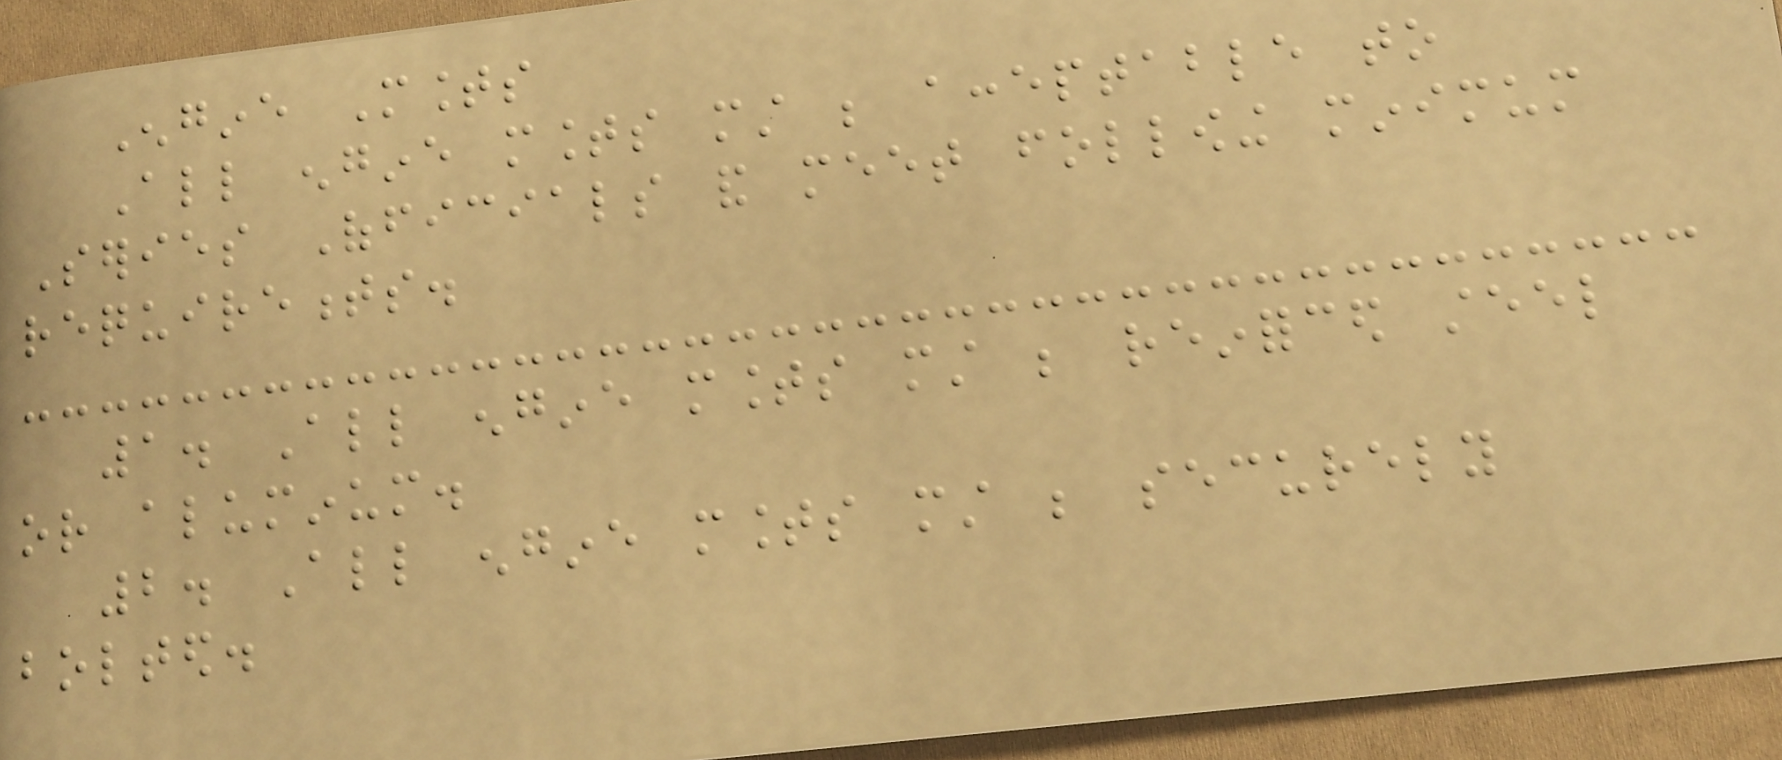Engine Mounts
All engine mounts must be acceptable to
Series Officials and meet following minimum
requirements.
1. All engine mounts must be reinforced steel
or aluminum.
2. All engine mounts must be securely
bolted.
